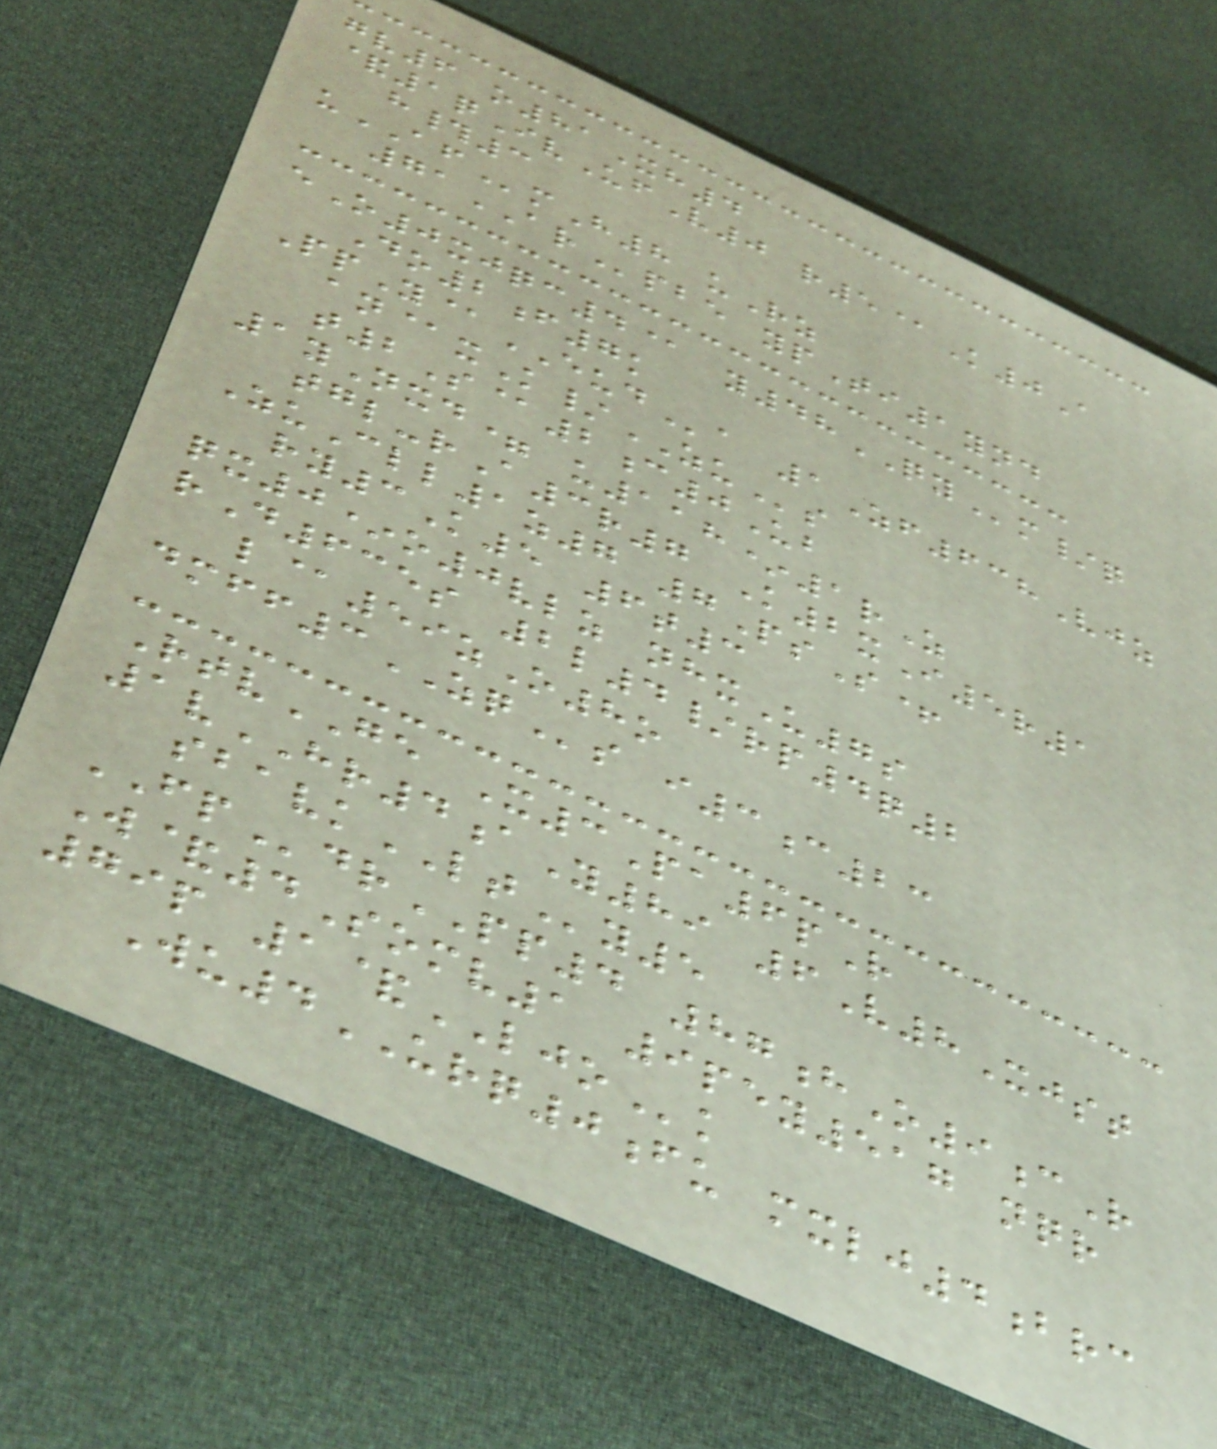gv6 o81Xh4
&1qIvUfV0 r5@K0A
h#3
uAFmH8 uRz
71ARpbe ypTi1ynd
eO0xjqc4@ y48QYm/q
Do2f7k
PpY@EUDa 1Zf638Vjz
an@xK/ZUs
t2S@2c0Ub
1yNxd= u118*1rZ
tgl-rA3r7 K2xI5r1
ZuCll1z7 7PsS+
ry3K5 6t3
qx0*o0vlz nhxU7s
rD635s 2l4/rp4q2
l@59zO8o
dmff3ZQs i3c23
RtvGE X3Pa6pR
1vHR4aY89 6V8Xjst
sbavkLTy5
FPdrPP4 87hO9cR
W&4Somv1 9pey517 nqr
79p 1&LJOk
Wu4URQ0fu mxlj4brc
